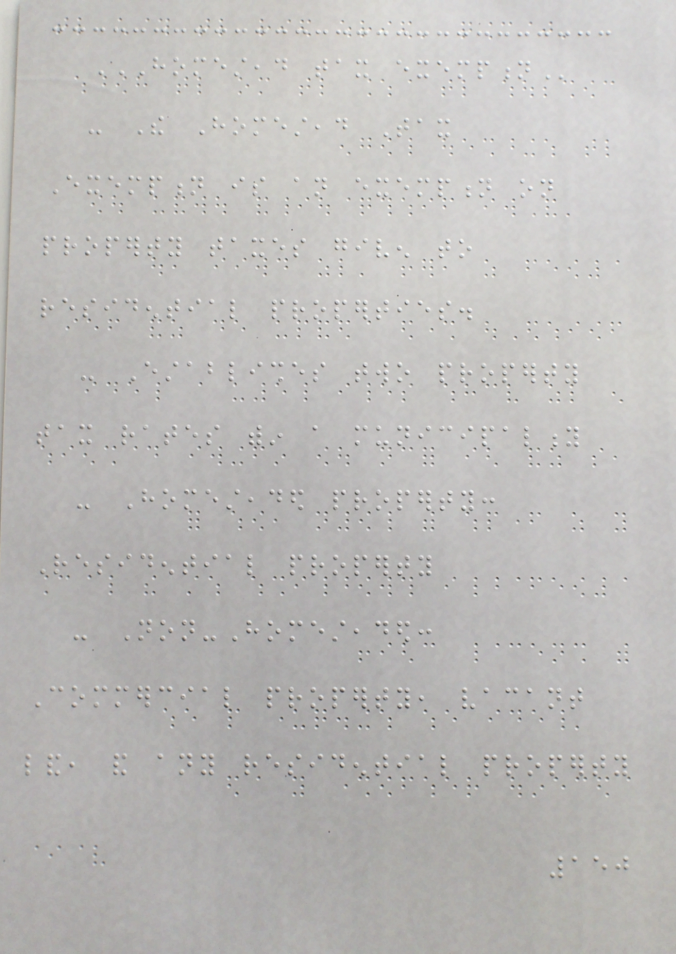HOMESTEAD TAX EXEMPTION
- The Homestead Tax
Exemption is an exemption on
property taxes given to
residential properties.
- Establishes two property
tax rates within a municipality
- Homesteaded property:
Residential property
- Non-Homesteaded:
Commercial property, vacant
land, and any residential property
150
